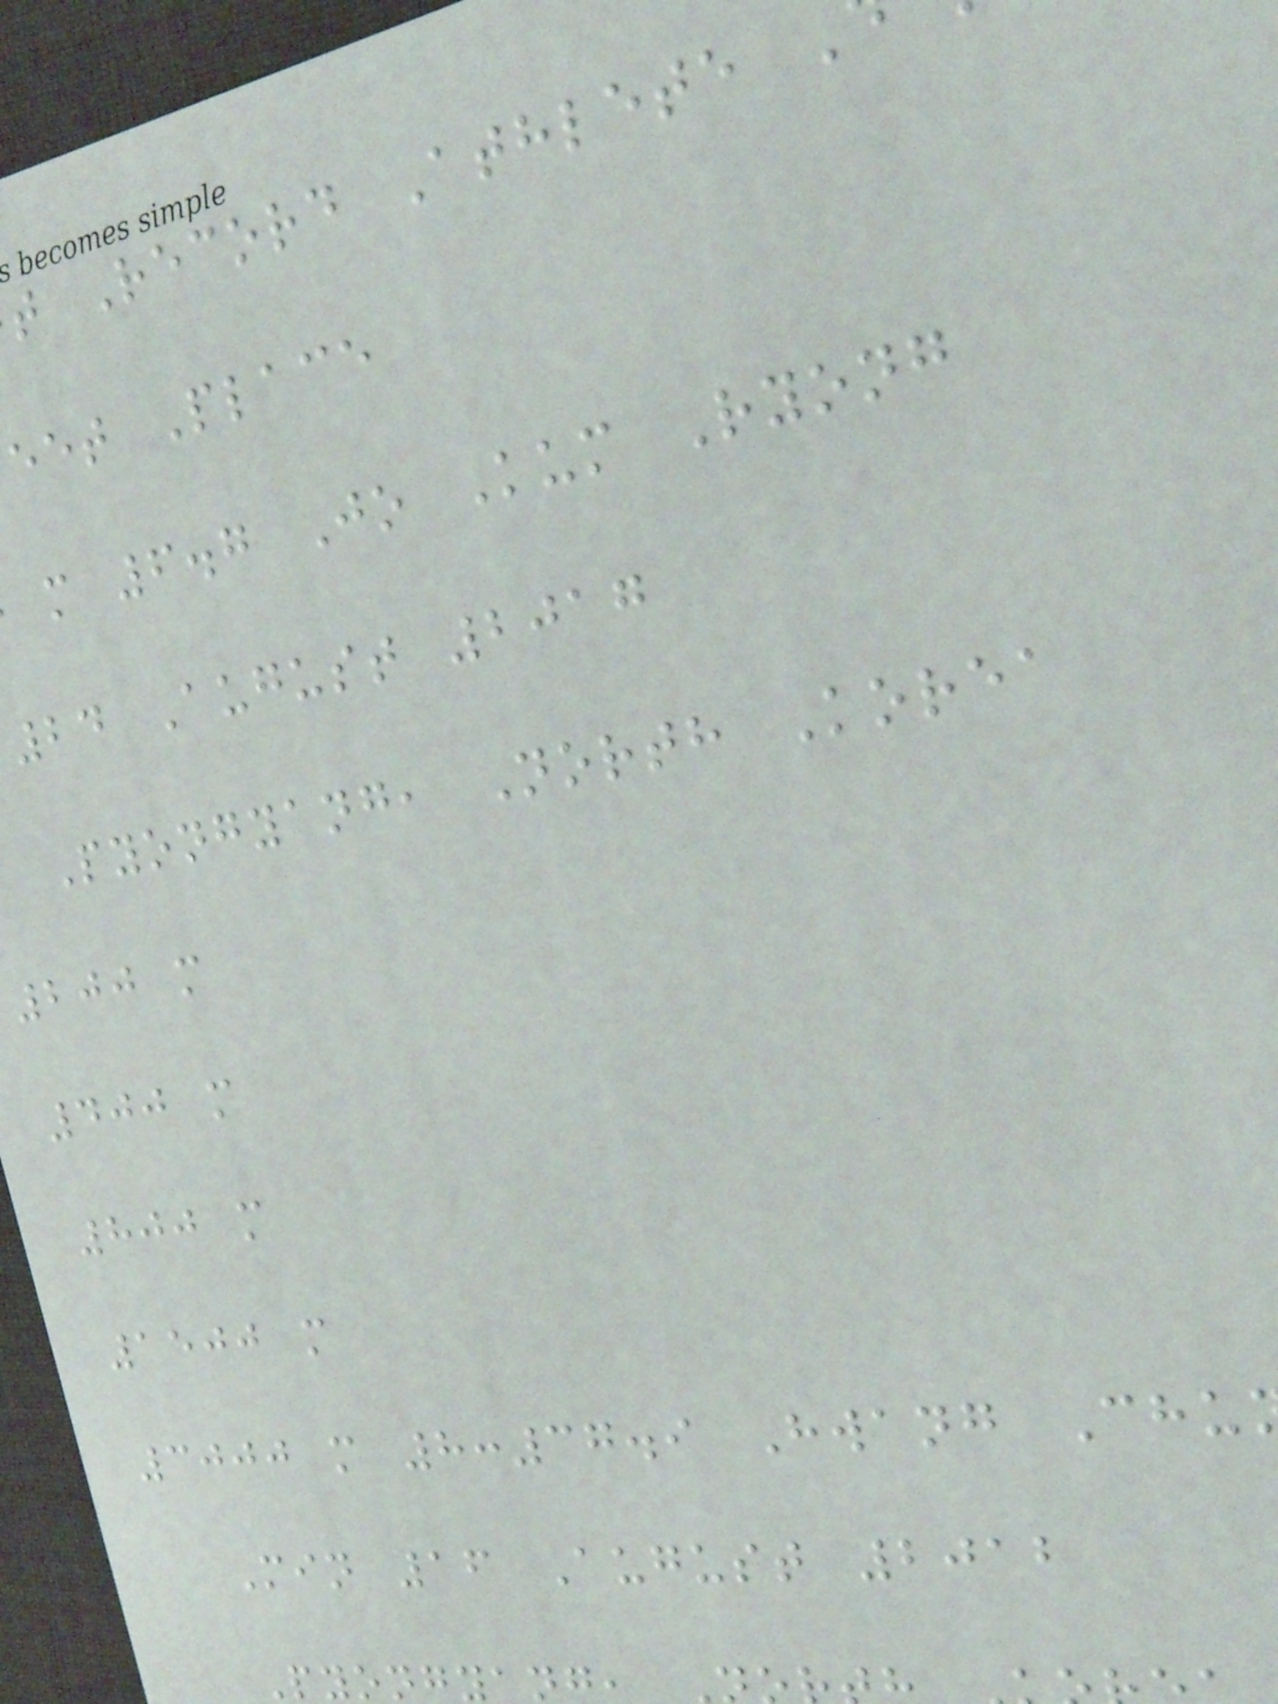t Record Athlete
eet Place
m 6.7 Jo Kum Ryong
24 August 2017
Pyongyang, North Korea
200 m
400 m
800 m
1500 m
3000 m 8:37.9 Hwang Chu
Min 16 August 2012
Pyongyan
